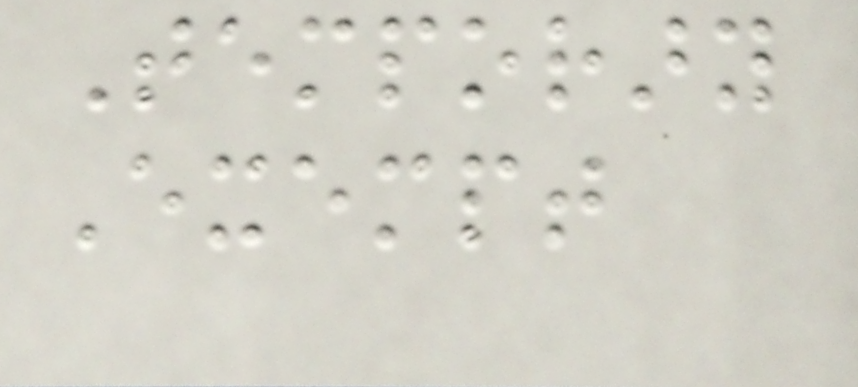Temporary
Exempt
